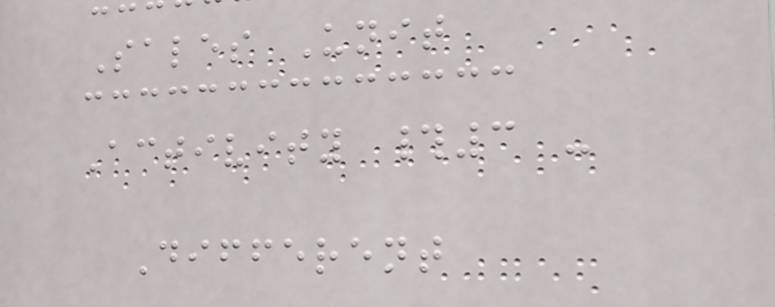Sales Unit
Activity #3 -
Different
